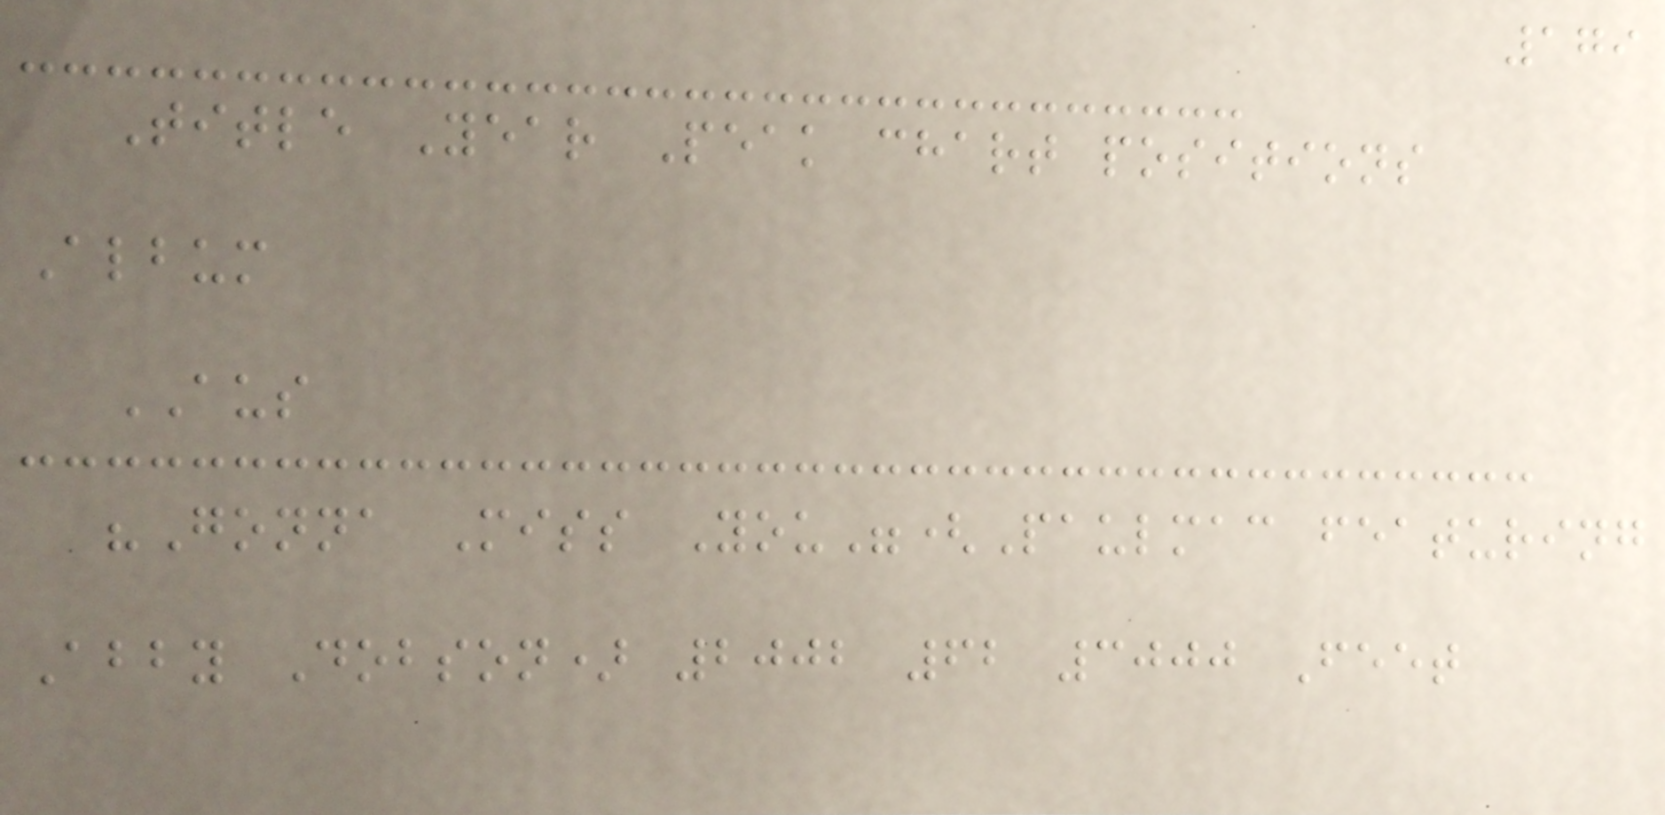179
Title Year Peak chart positions
Album
AUS
"Gonna Miss You"(Paulmac featuring
Abby Dobson) 2002 62 3000 Feet
